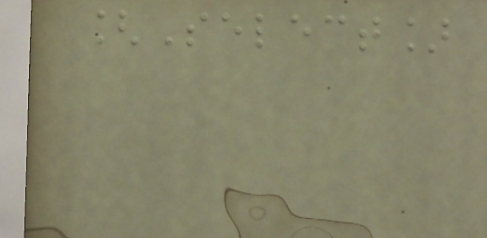[Select]
